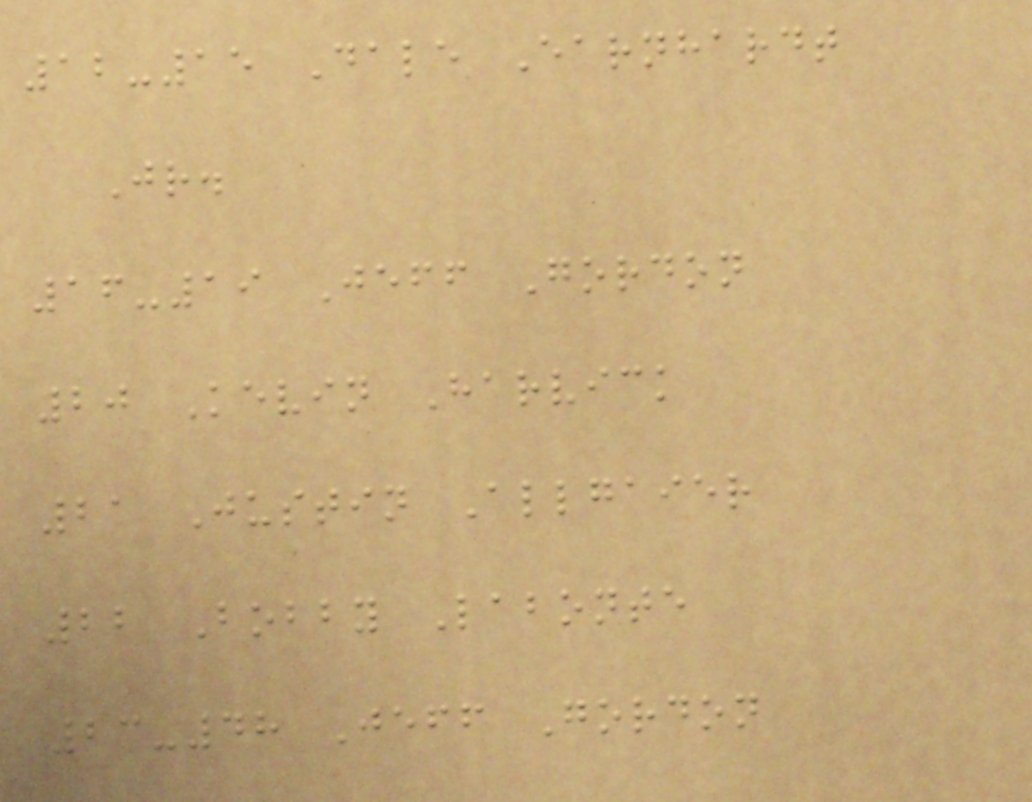12-15 Dale Earnhardt
Jr.
16-19 Jeff Gordon
20 Kevin Harvick
21 Justin Allgaier
22 Bobby Labonte
23-48 Jeff Gordon
